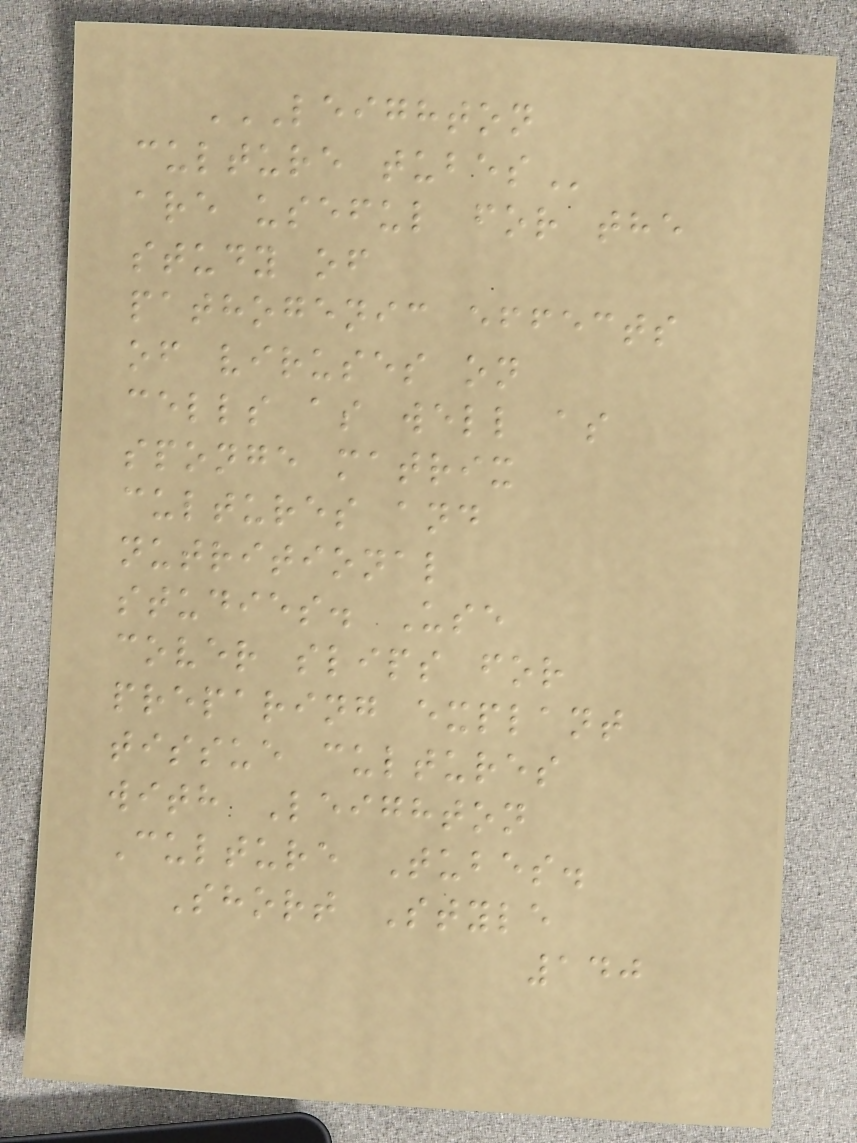LEIGHTON
CULTURE TUBES
are useful for the
study of
pathogenic effects
of viruses on
cells as well as
sponge matrix
cultures and
nutritional
studies. Use
cover slips for
preparing explant
tissue cultures
with Leighton
Culture Tubes.
Short Style
140
